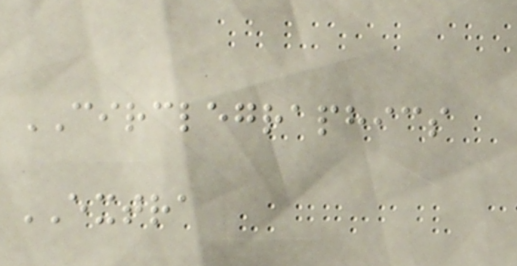CIRCLEGRAPHICS
EXTRA
